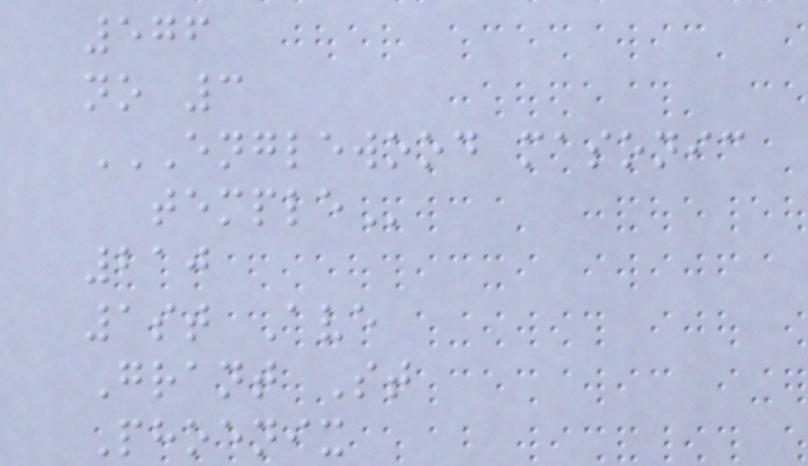576
no 3
ENGLEWOOD MASONIC
TEMPLE
210
1st Ave
Grant St
Phoenix
